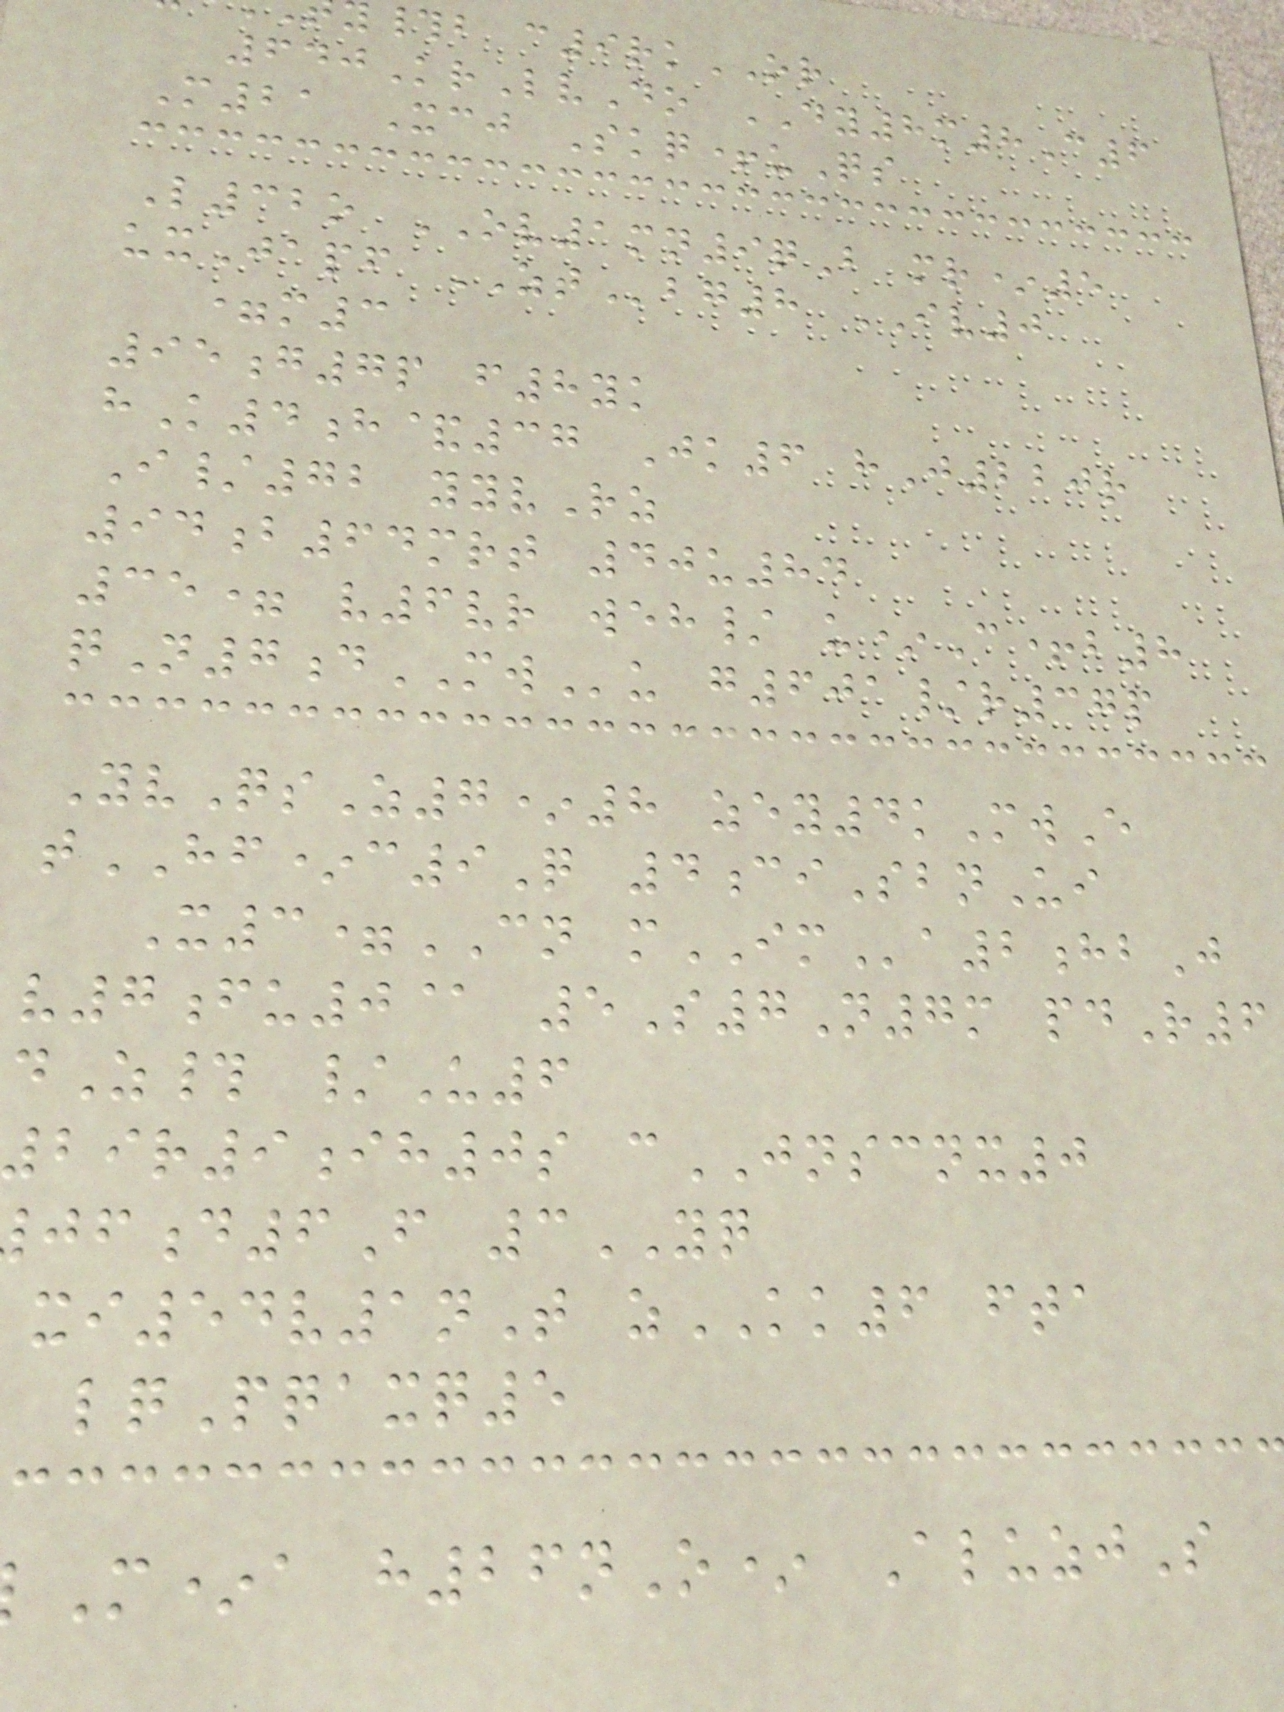#b c9rkOR
640KrLvDo DY8m8C6
M21 Xcj Skq+uQs
L32o OV1mn9qB mr*5
uxJapf ZTbg8 IV0
=m3
95g7p f8yk
hK4h&37 Jk6 hJ220r
I/72 yyvRz
94b64mrt 40u84
35= v6vr weh/ u*C+b8
qN7dMWu g601/r37p
YvQsZ7*8 zey4kMwE
tHF*c9Q 4ciSbnUi
X3=CN mIMa2hbJ
v7fu0@ 5S7N7m pdR6
dZ# /U6
r9ih0s cJNSCNX0
d6F 3YQ
xi54v1nT zKK6 fta
lqPqaxq5
M*a h26nO* AluzjS
